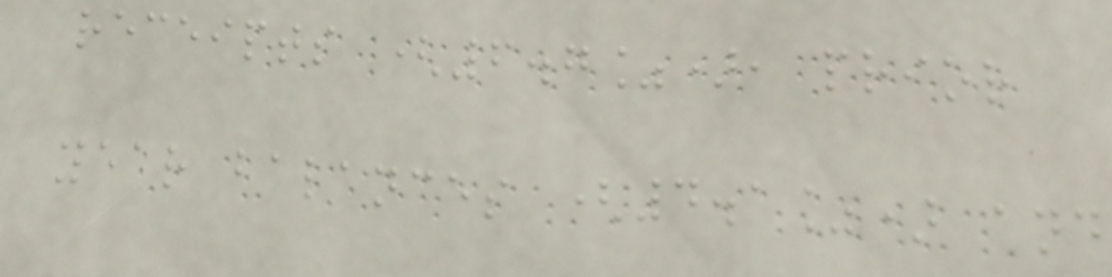receipts (6.7%), prior
year balances (4.1%) and
